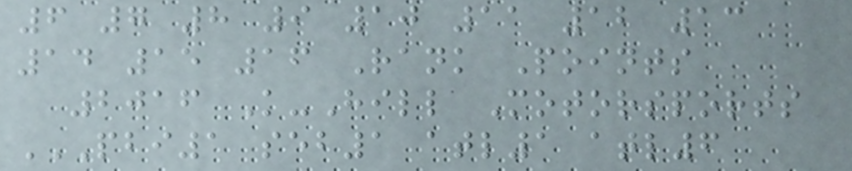6 7 8 9 10 11 12 13
14 15 16 Rank Points
2016 K-Hill Motorsports
PBI1 SEB1 ATL1 ATL6
